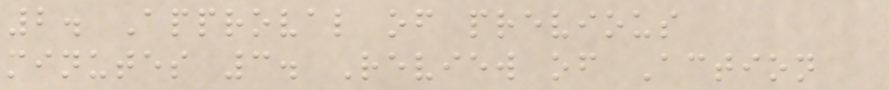2. Approval of previous
minutes 3. Review of Action
